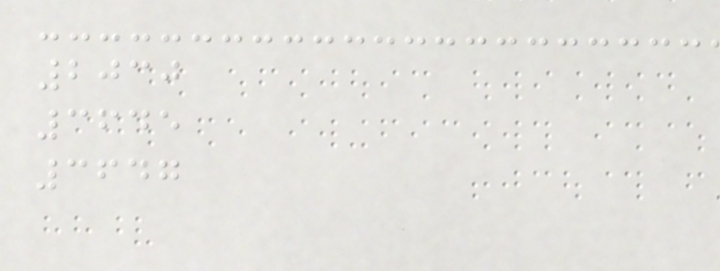2030
3645
3647
